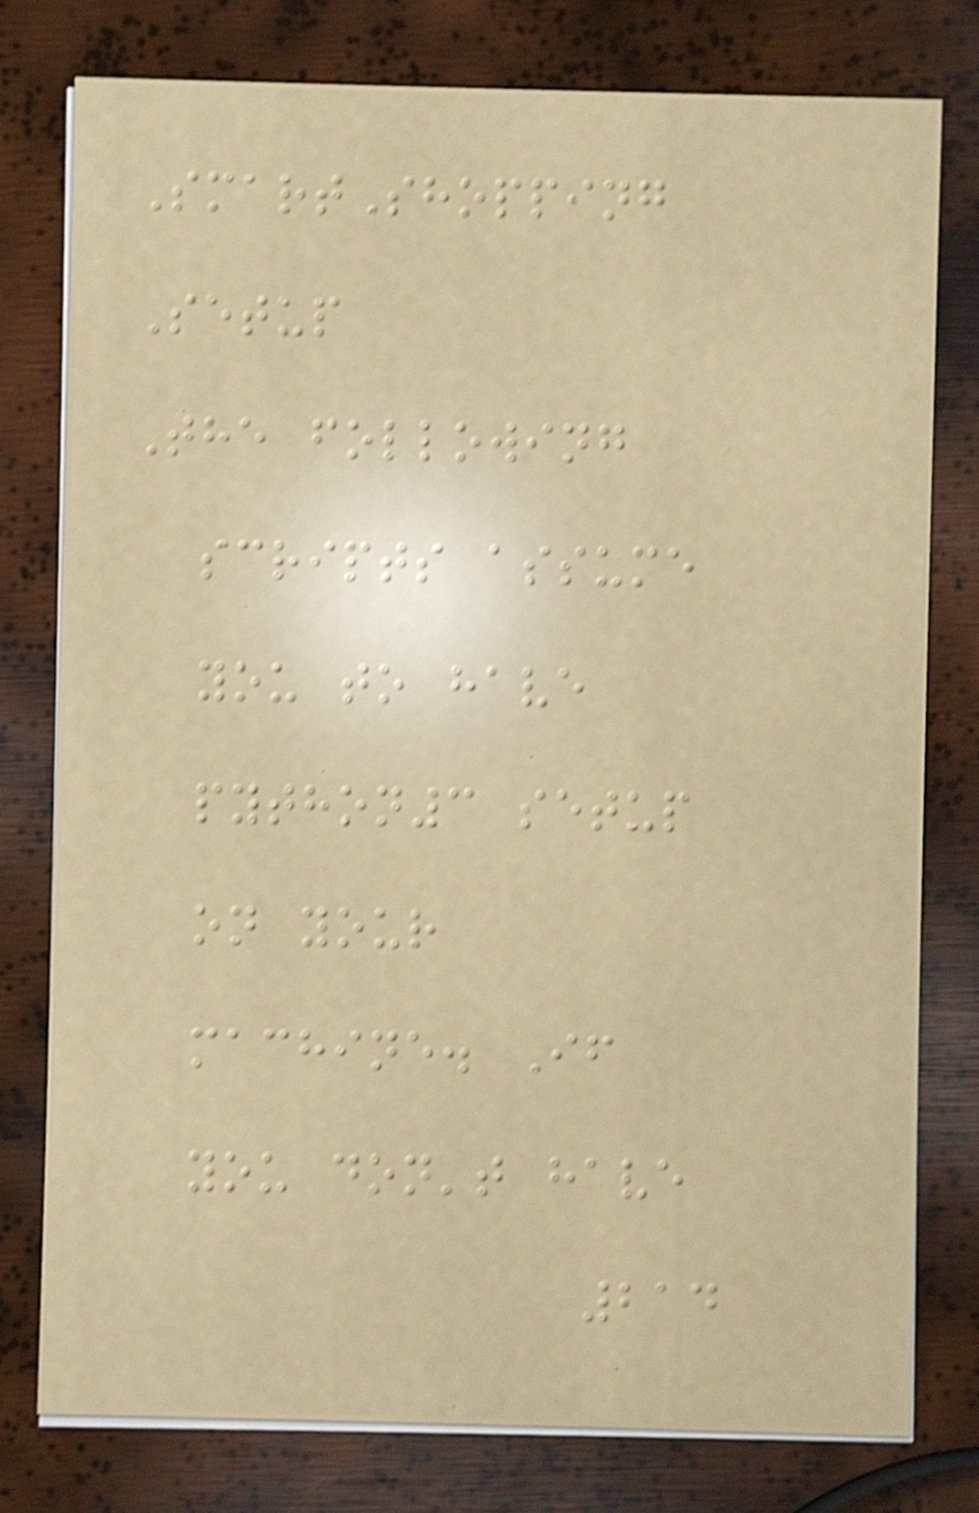SmartShopping
Setup
The following
scripts assume
you to have
python3 setup
on your
machine. If
you don't have
214
